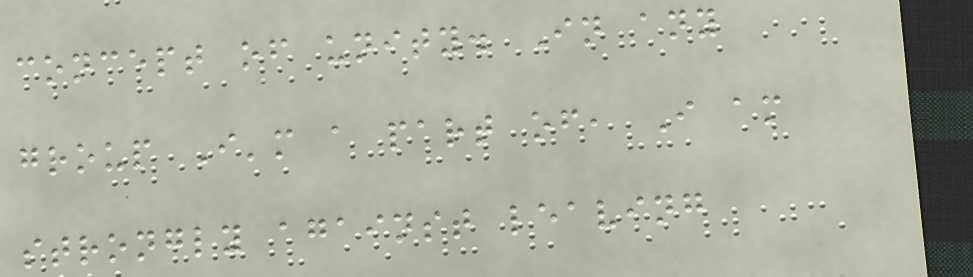concept of unity. In any
group I'm a part of, I am
strongly against leaving
